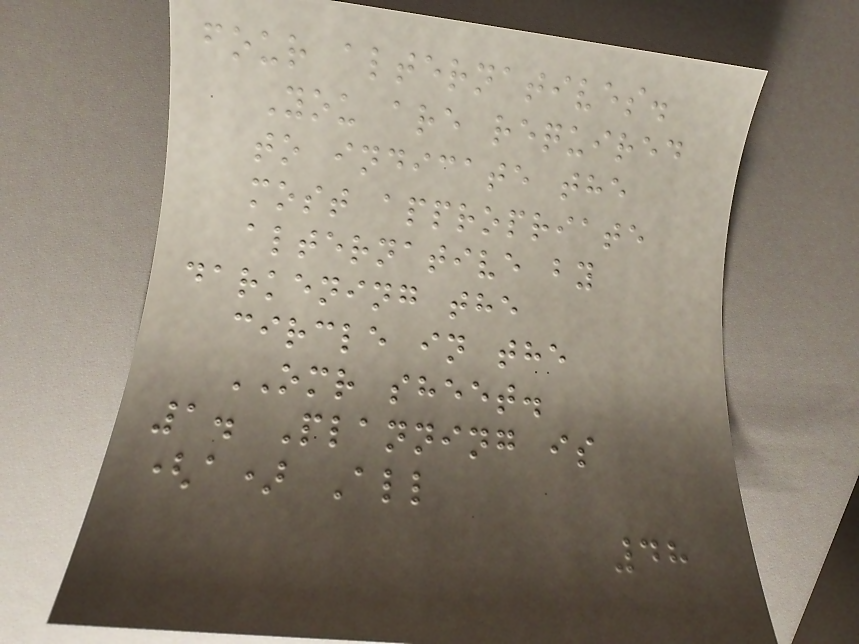four alternatives.
You are required
to indicate the
most appropriate
alternative by
darkening the
circle in the
OMR sheet.
1. Planning is
(a) All
48
